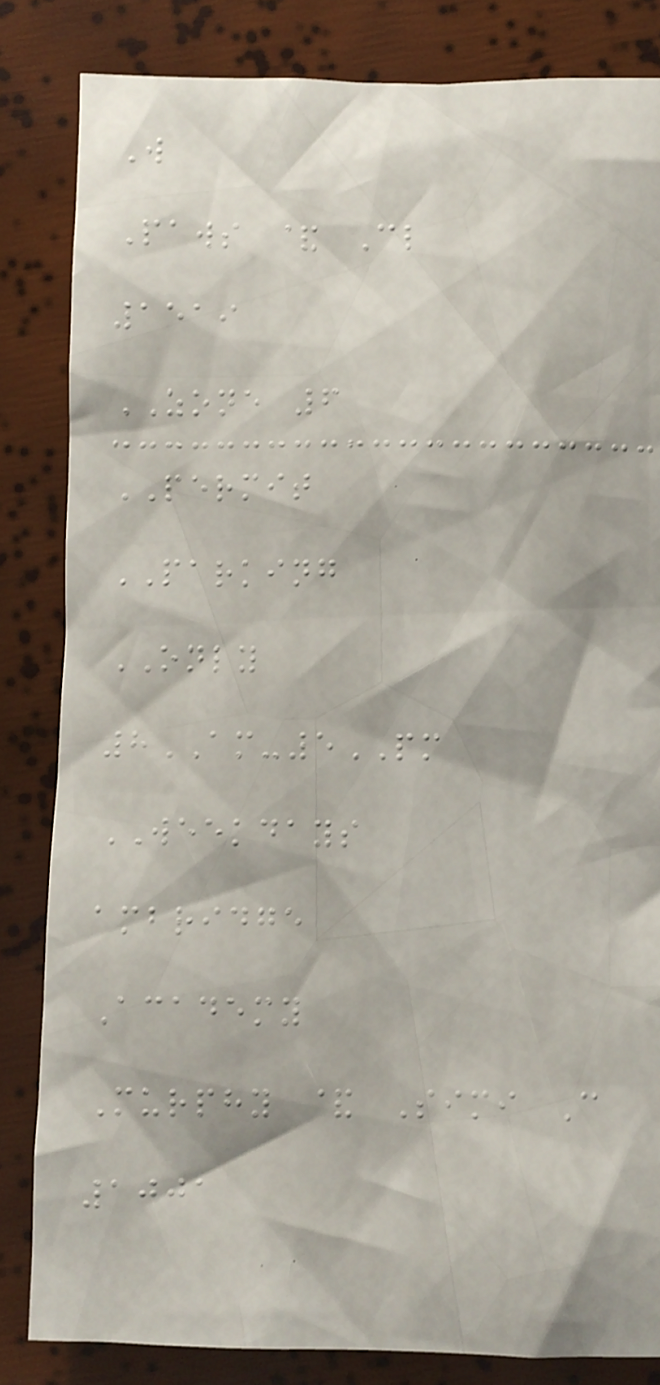W
Paws & Cl
1519
ZONE 6
PERMIT
PARKING
ONLY
8AM-5PM
WEEKDAYS
ambridge
Academy
Murphy & Simi C
1001
